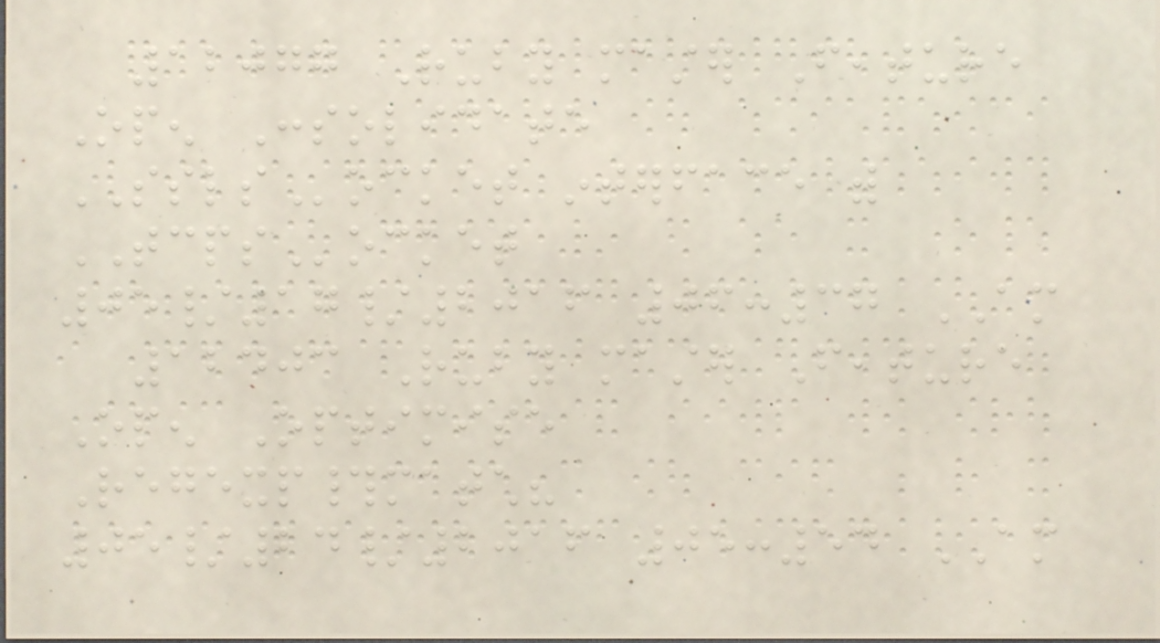12077 Ruby master Feature
Open Consolidate
SSLSocket interface with
TCPSocket
05/17/2016 06:37 AM
12403 Ruby master Feature
Open Optimise
Regexp#match?
05/24/2016 05:54 AM
